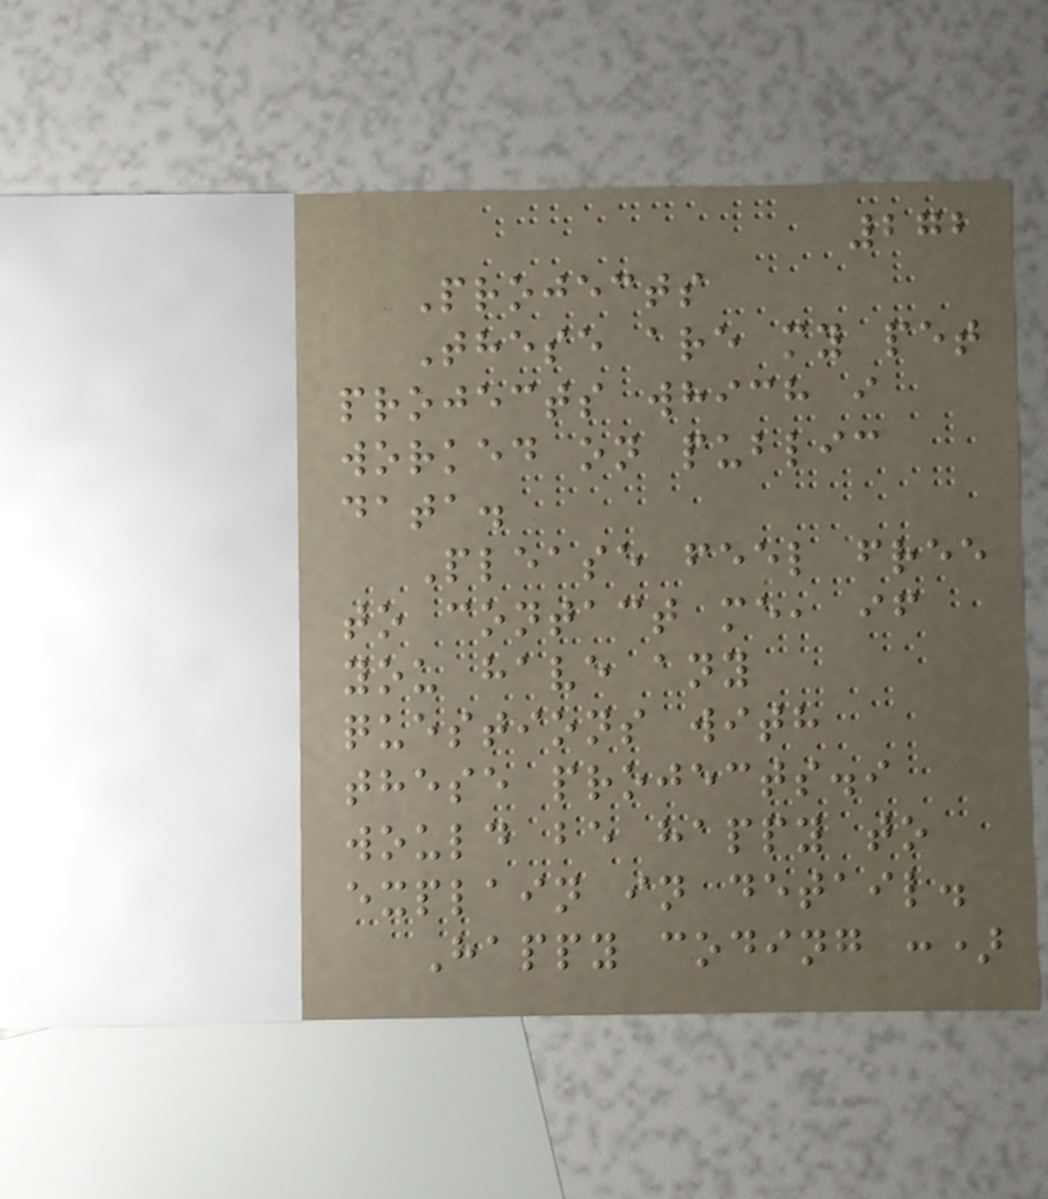272
Projects
These are my pet
projects which i
worked on public
data.
Please feel free
to contact me, if
you have any
questions with
these projects.i
would be happy to
explain in detail.
Happy coding :)
